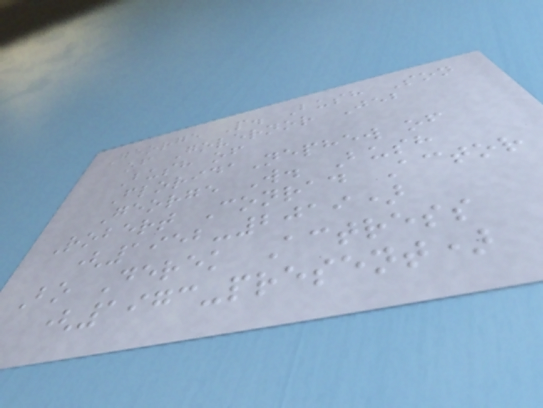George P. Bush Son
of Governor Jeb
Bush of
FloridaNephew of
George W. Bush
Robert Conrad Actor
(1952-2019)
Bo Derek Actress
(1973-present)
